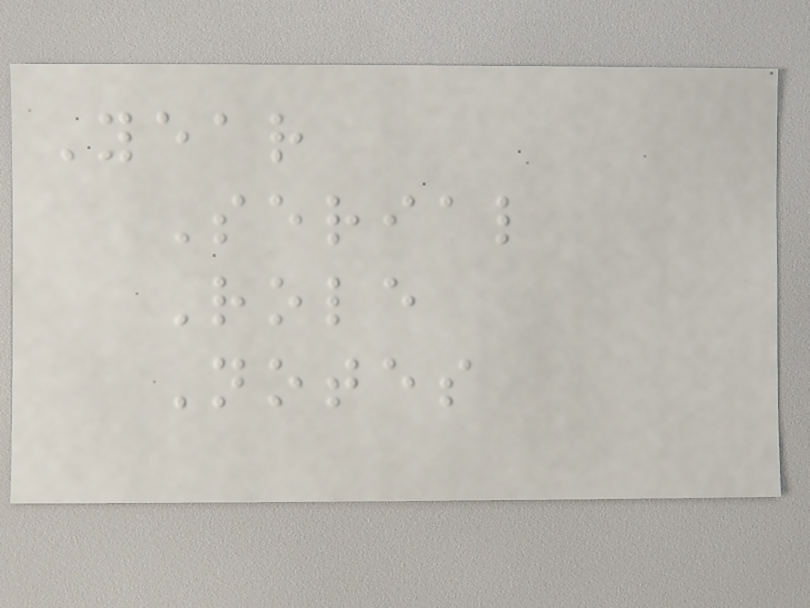Year
Serial
Role
Notes
